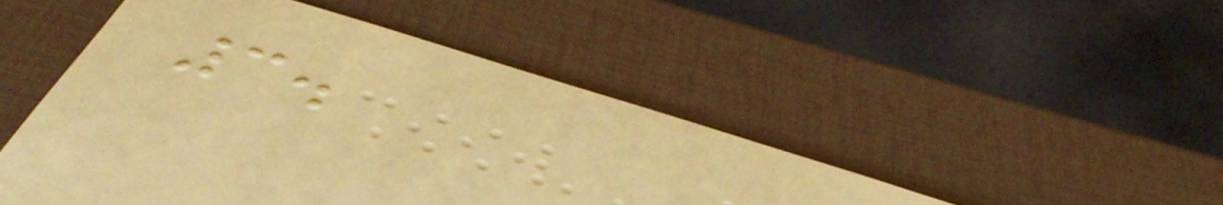3.
